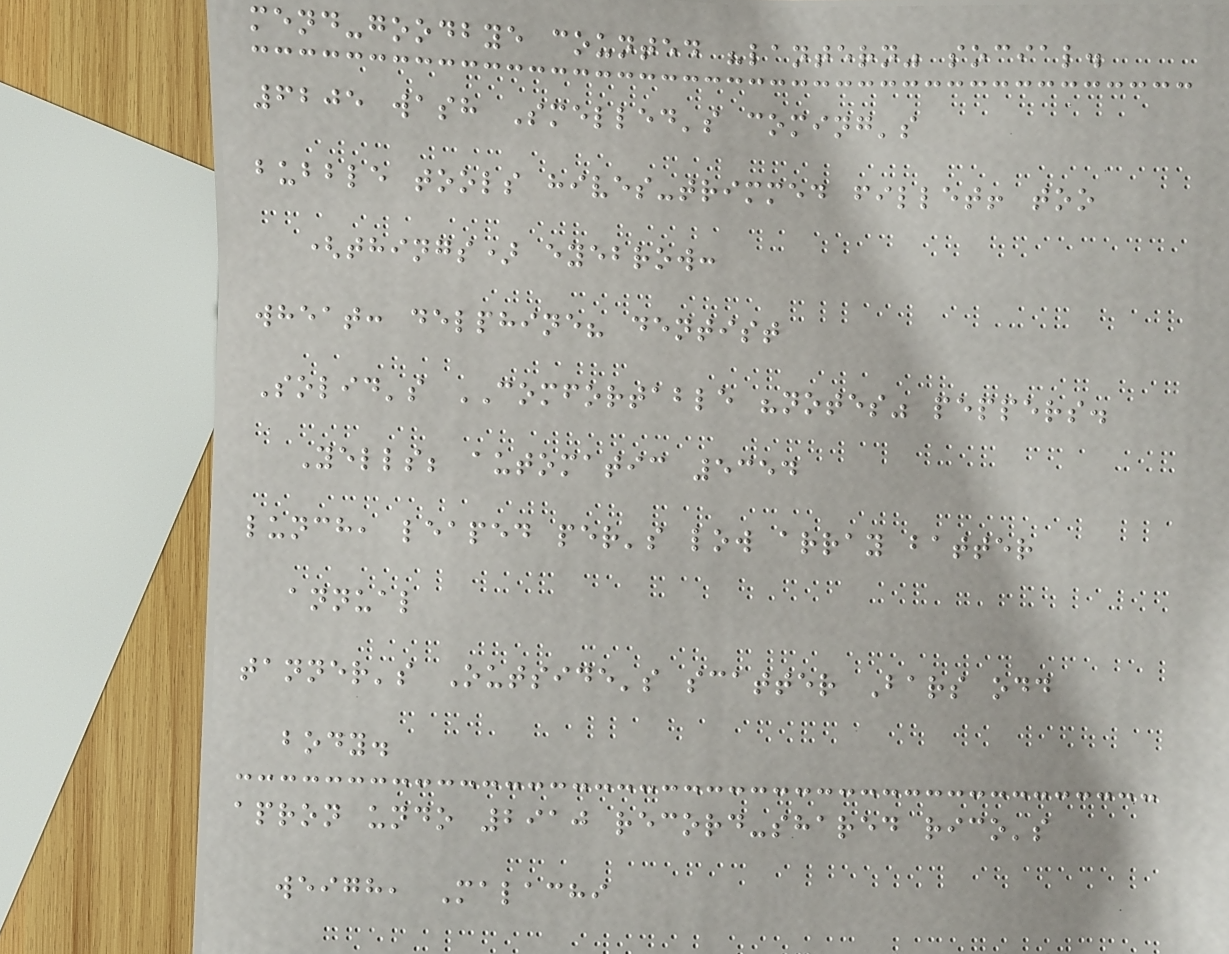mend-goodbye counted "lantern" social.
6205 wash Smelled's coming's
bubble tools hives-trimmed fillet! too
(things) eyebrow:
wheat: delphine? dentist
Solid's COMFORTABLE "notes" peppers.
Yells; automatic 5354
lunch, leaped per's low array batter
annual
tanner's Outside's scatter Bars odd
body.
apron undo 2910 record-shared rico's
weigh, Malachi
